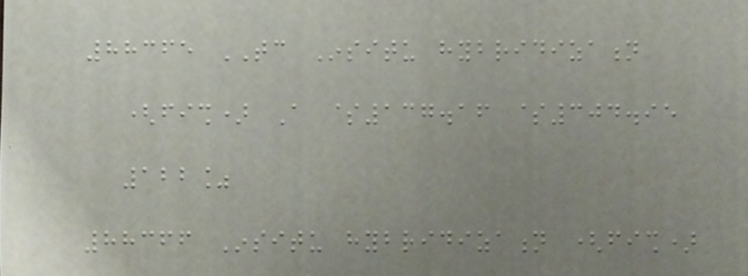88365 TC Insitu hybridization
(fish) A $137.16 $304.95
122%
88366 Insitu hybridization (fish)
